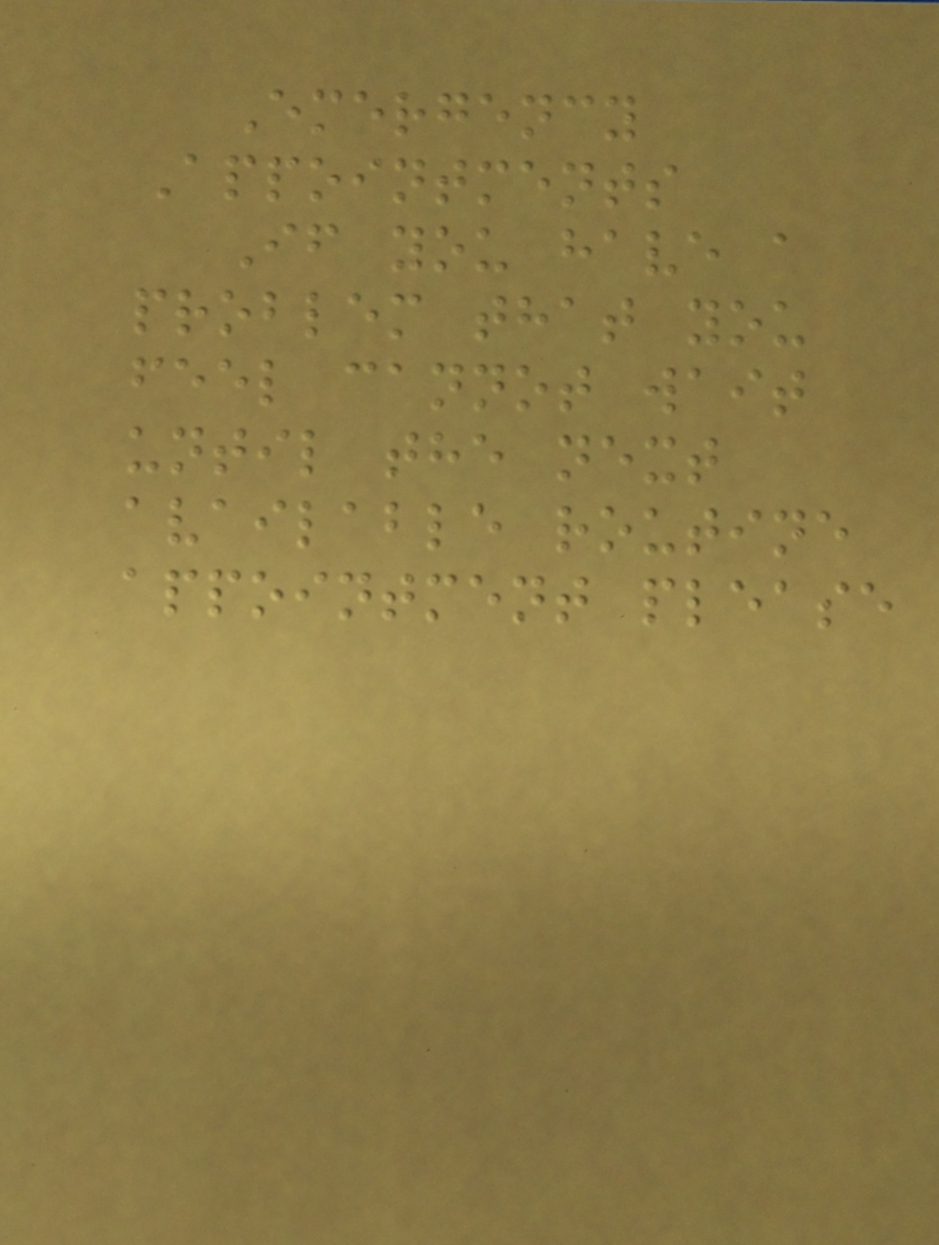Emergency
Appointments
If you have a
problem that you
feel cannot wait
until the next
available routine
appointment please
